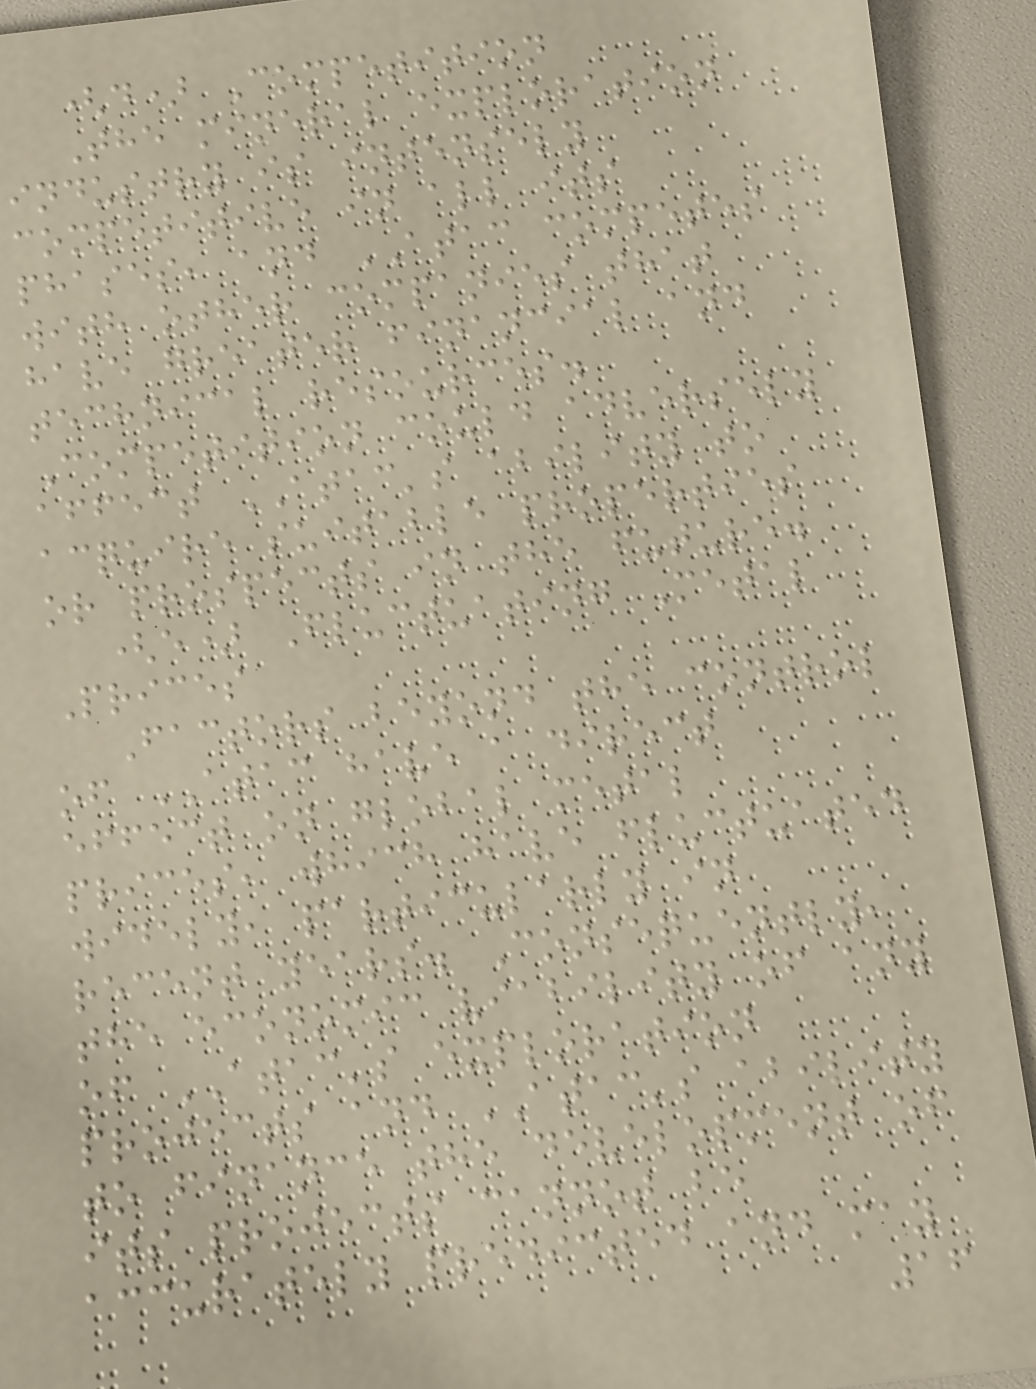(d) Competition
The mineral exploration
industry is intensely
competitive in all its
phases, and ATAC competes
with other companies that
have greater financial and
technical resources.
Competition could adversely
affect ATAC's ability to
acquire suitable properties
or prospects in the future.
(e) Fluctuating Metal
Prices
Factors beyond the control
of ATAC have a direct
effect on global metal
prices, which have fluctuated
widely, particularly in
recent years. Consequently,
the economic viability of any
of ATAC's exploration
projects and ATAC's ability
to finance the development of
its projects cannot be
accurately predicted and may
16
